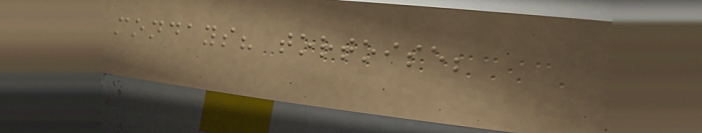mondays? tortoise;
